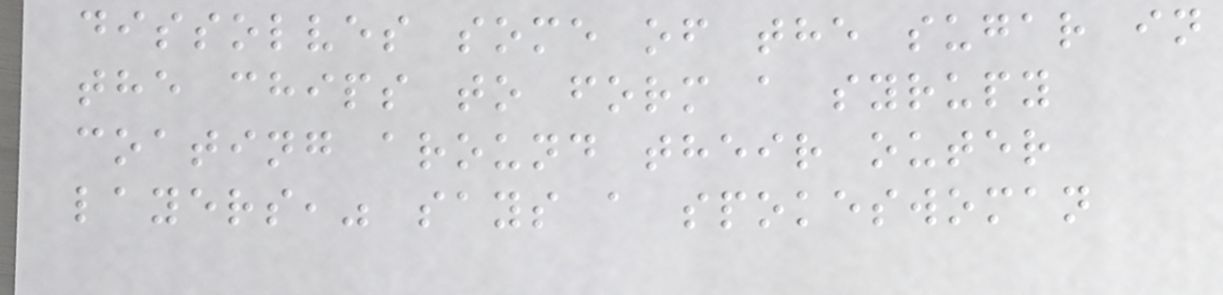dissolves some of the sugar in
the chips to form a syrupy
coating around their outer
layers," says a spokeswoman
